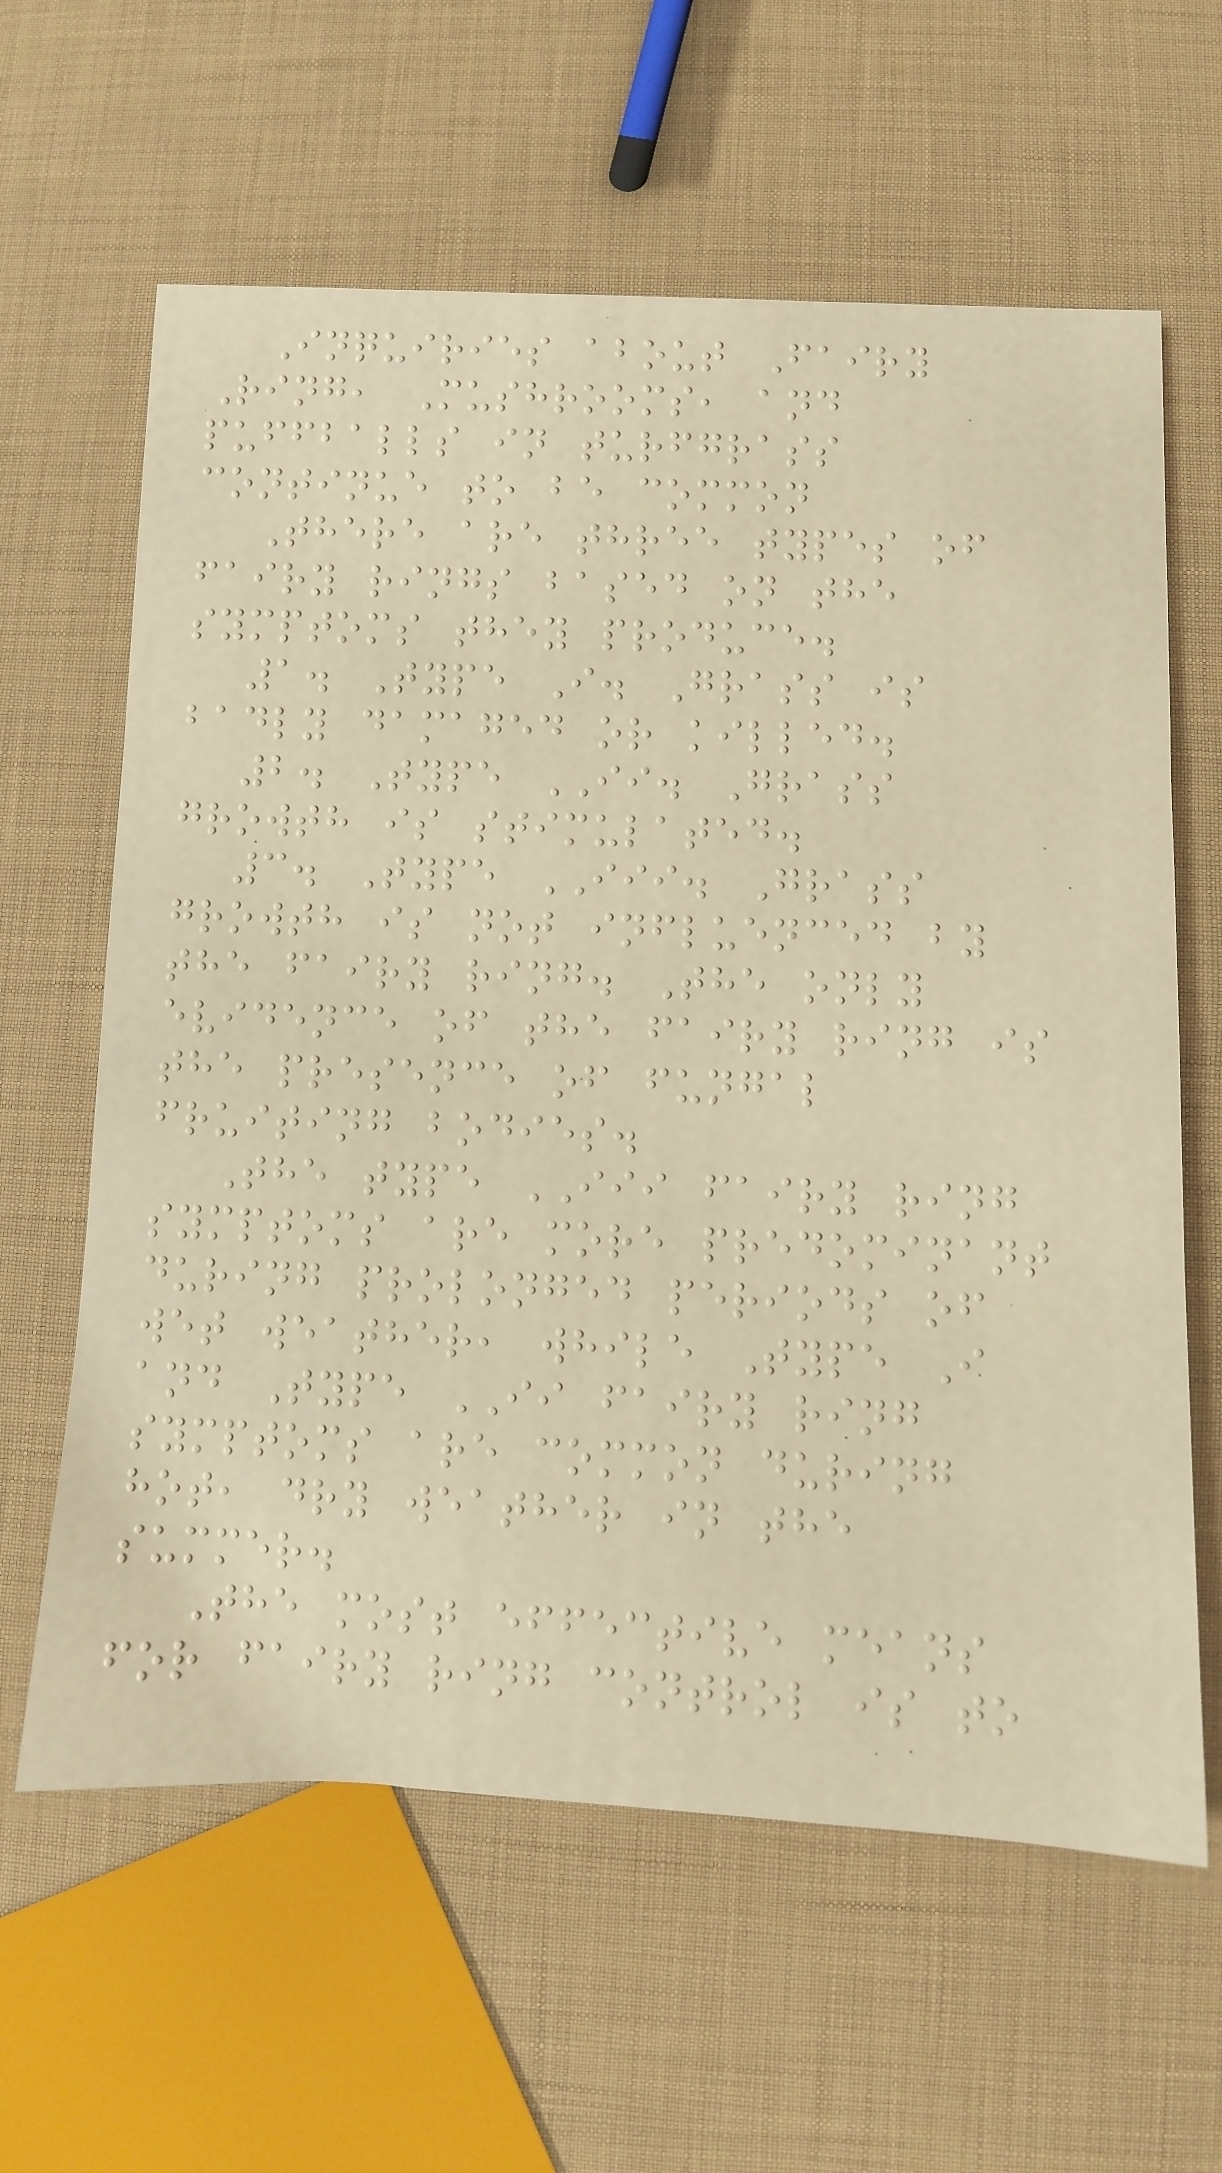Inquiries about Fairy
Ring, Mushrooms, and
puffballs in turfgrass
continue to be common
There are three types of
fairy rings based on the
symptoms they produce.
1. Type I. Grass is
badly damaged or killed.
2. Type II. Grass
growth is stimulated.
3. Type III. Grass
growth is not influenced by
the fairy ring. The only
evidence of the fairy ring is
the presence of fungal
fruiting bodies.
The type III fairy ring
symptoms are more predominant
during prolonged periods of
wet weather, while Type I
and Type II fairy ring
symptoms are common during
hot, dry weather in the
summer.
The most effective means
for fairy ring control is to
